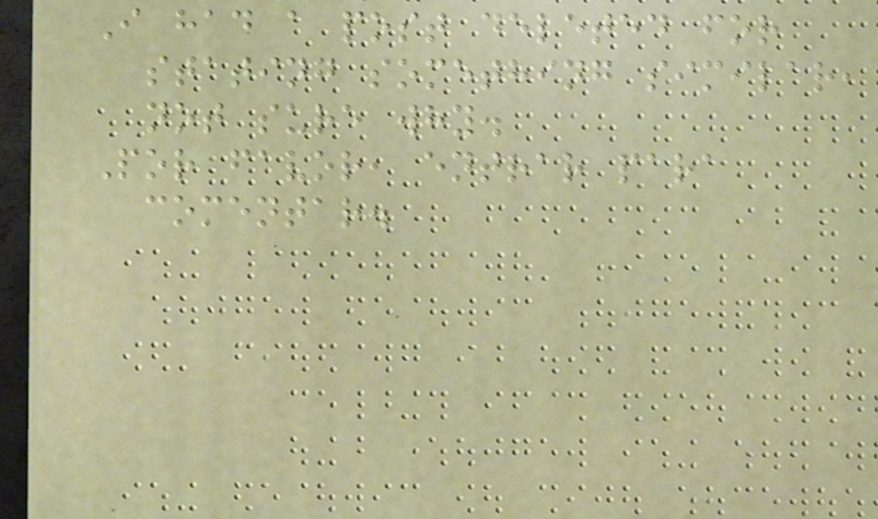I had a post deleted for
stating something similar,
not sure why.
Por favor, entrar para
comentar.
